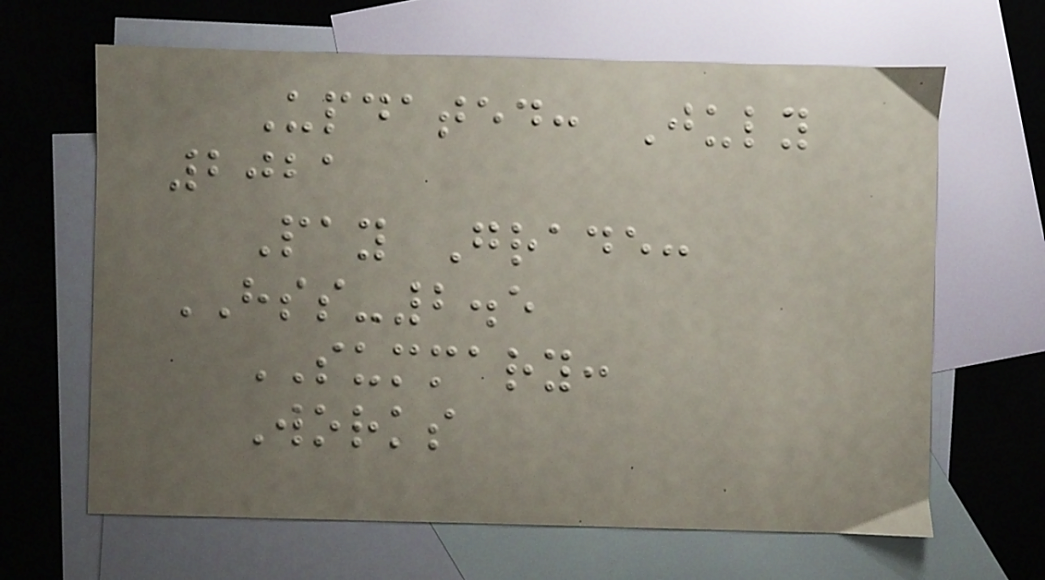Updated: July
2021
Pay Grade:
HSS-2.5
SUMMARY:
Works
